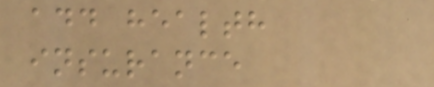add health
insurance
